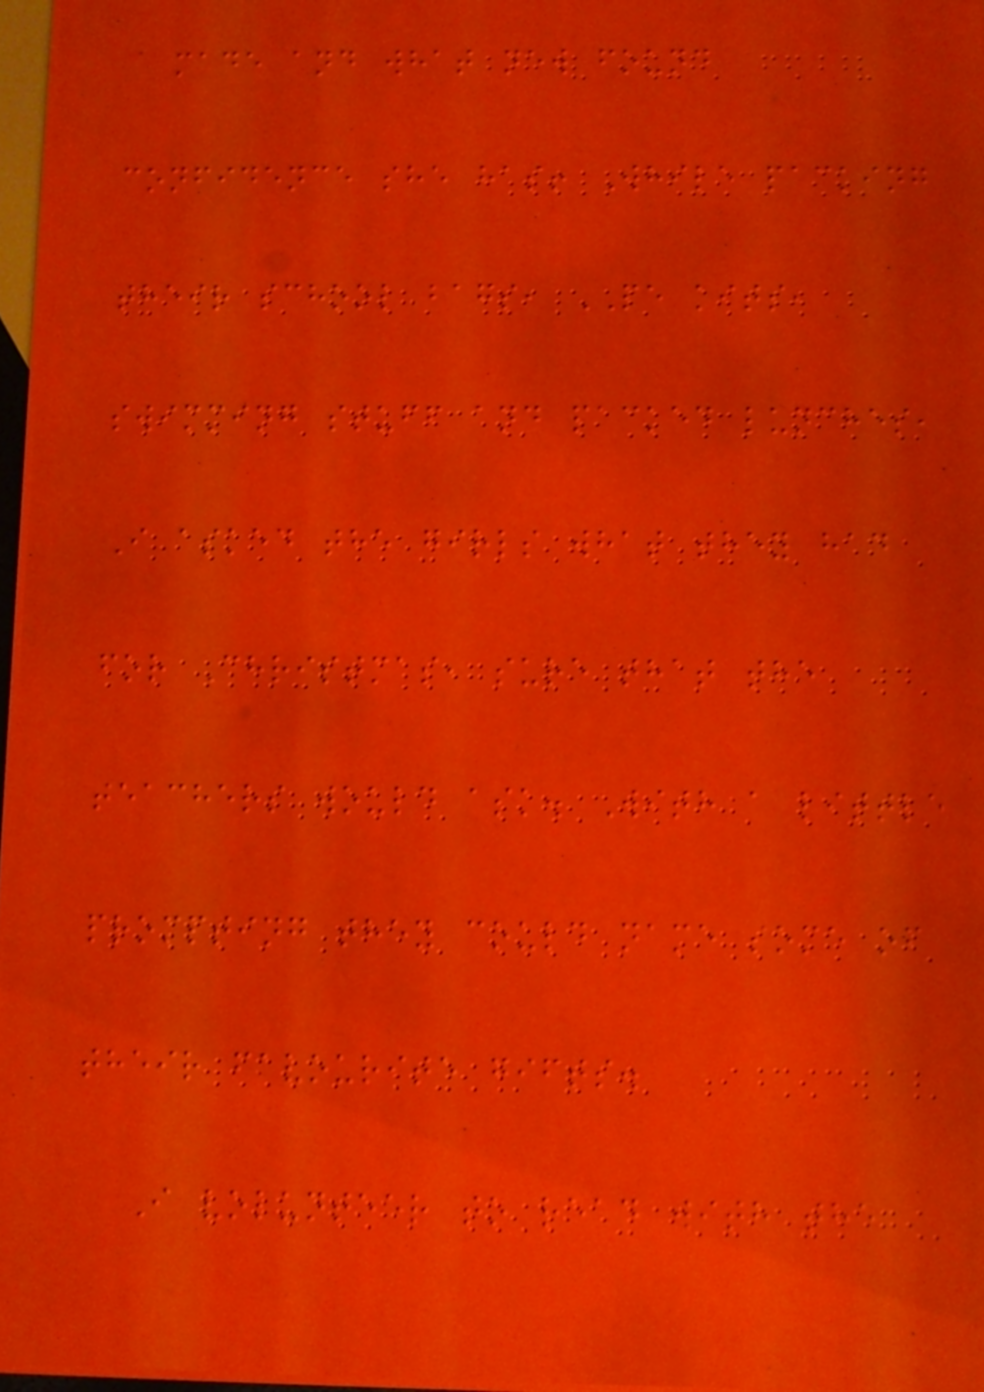made and what new found
confidence she has! While packing
their school bags, PE kits,
swimming stuff and packed lunches,
I asked the girls what they had
for Christmas, sure that the
teachers would ask. With a little
prompting they could name some of
their favourite gifts.
I volunteer to read with the
